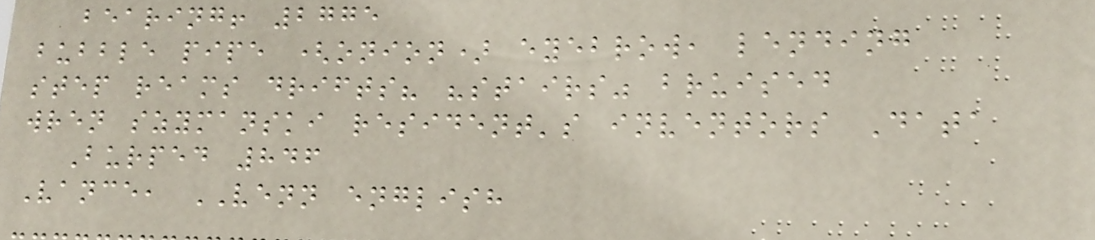bearing! 2775
bubble pipe (onion) eyebrow, lending
step reams drifts? "stairs" bruised
wren szymanski resident's inventors Data
Burped 846
Vance, VENN english
